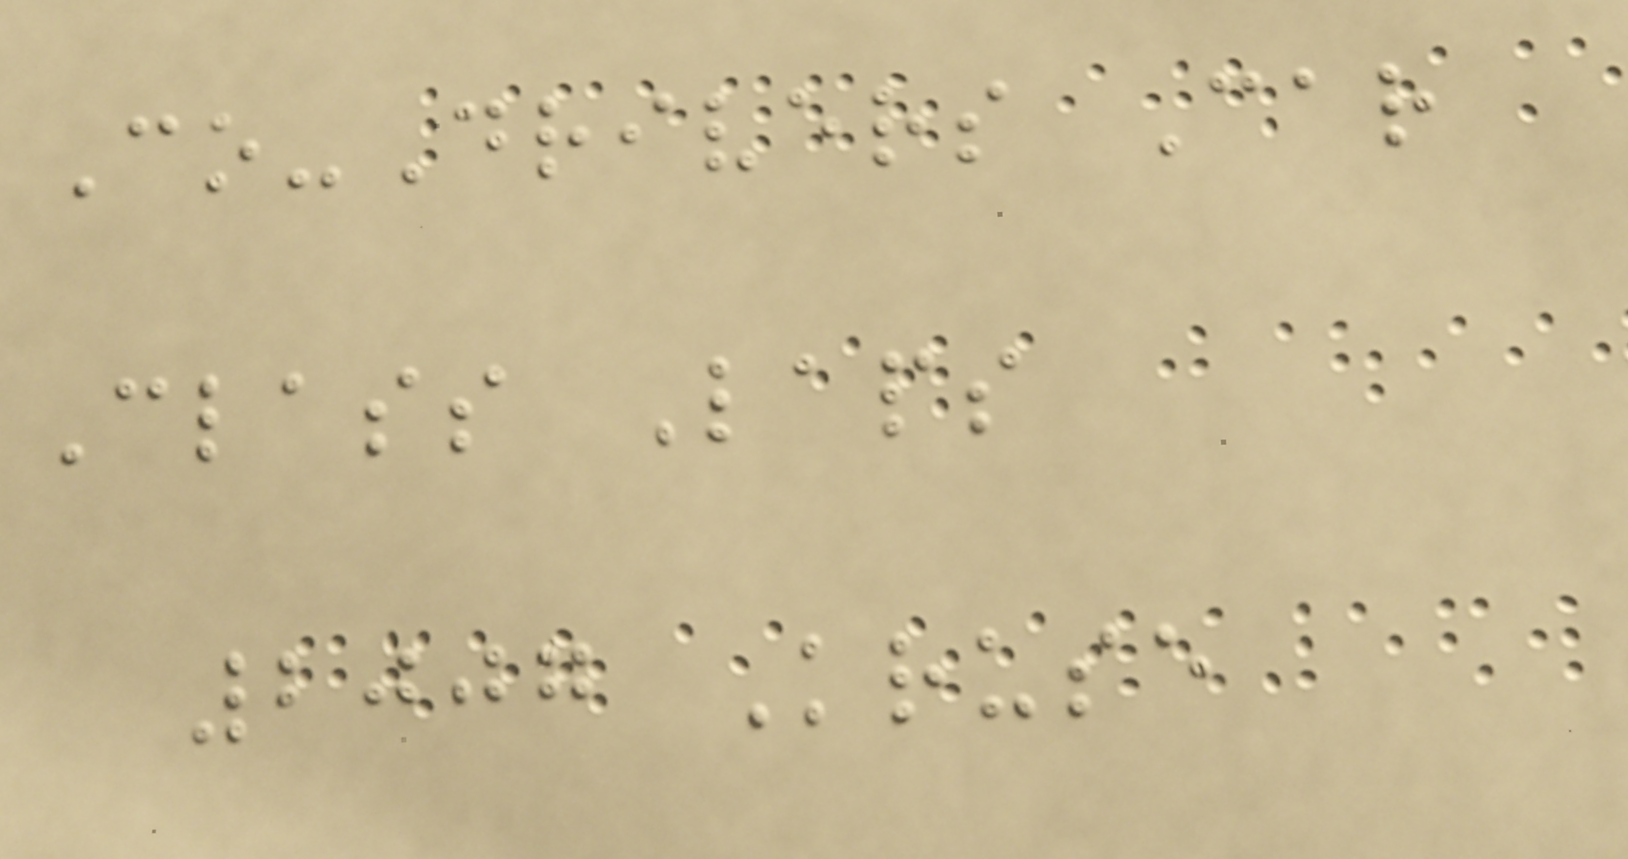Co-Drivers Car
Class Laps
2007 Kruse
